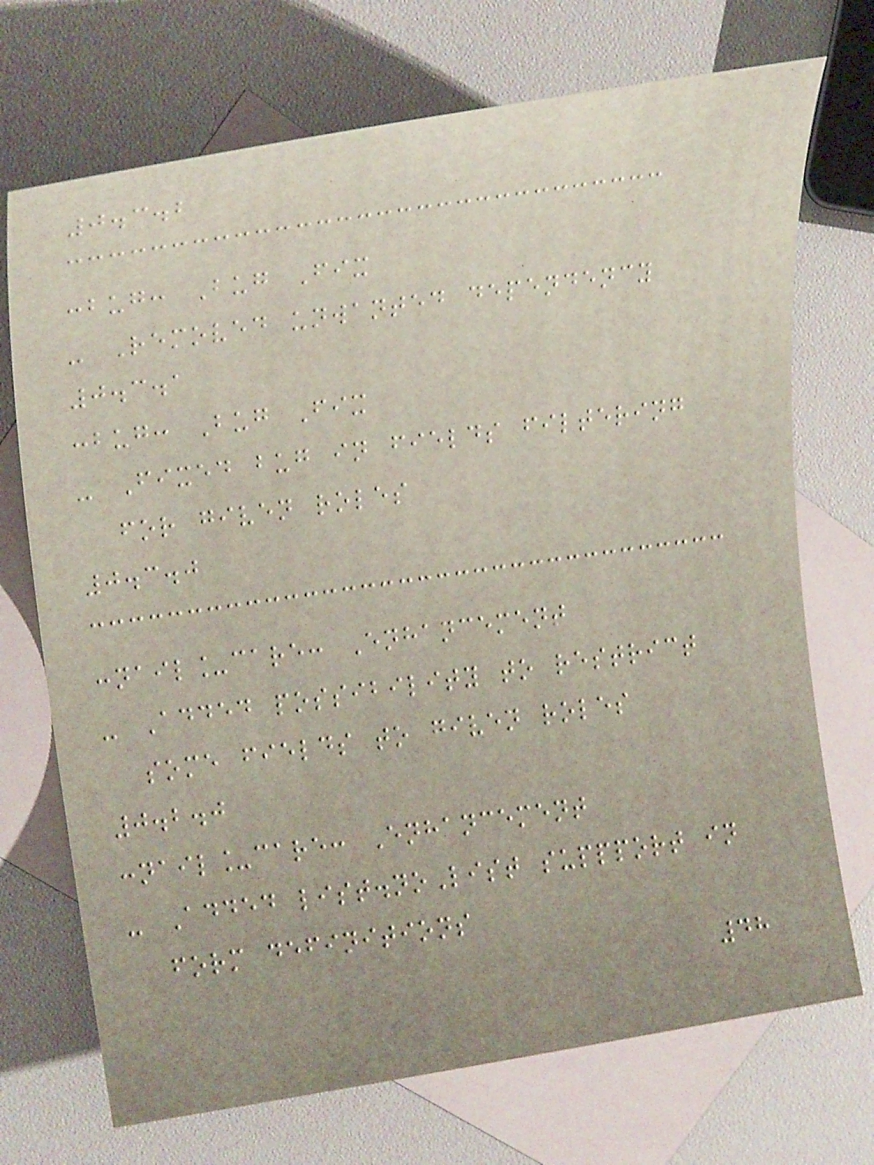0.3.2
:bug: Bug Fix
- Removed unwanted dependency
0.3.1
:bug: Bug Fix
- Fixed bug in fields filtering
for given roles
0.3.0
:nail_care: Enhancement
- Added possibility to restrict
some fields to given roles
0.2.0
:nail_care: Enhancement
- Added list.noList suppport in
form definitions
48
